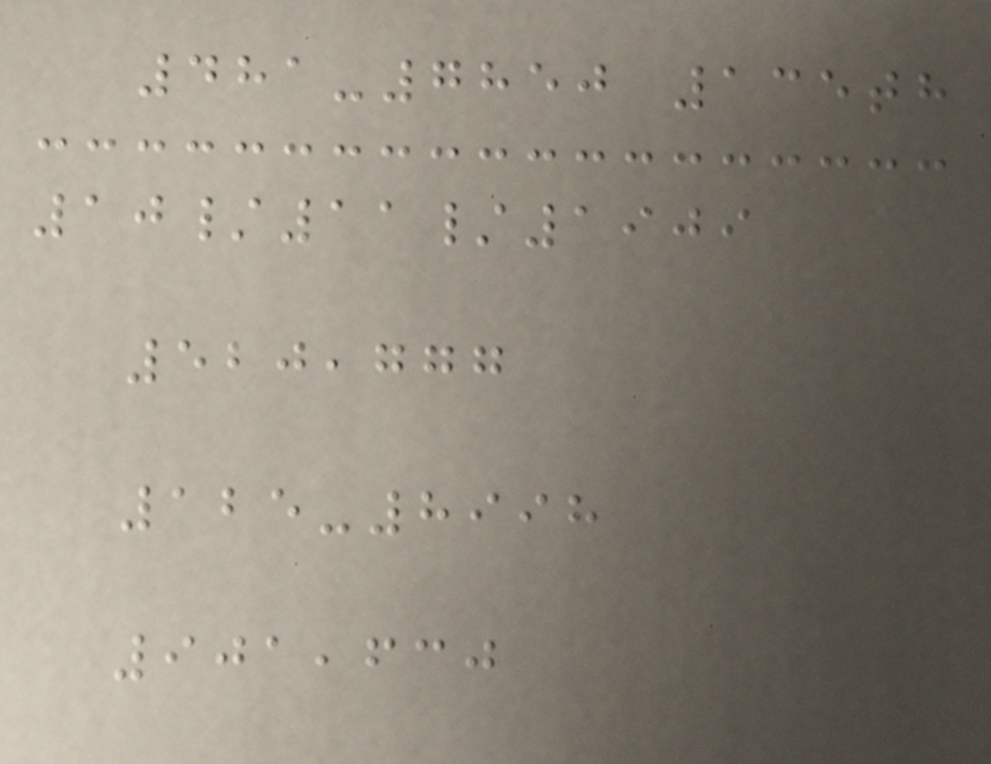481-7850 135th
10/11/1909
520,777
125-8998
901,630
